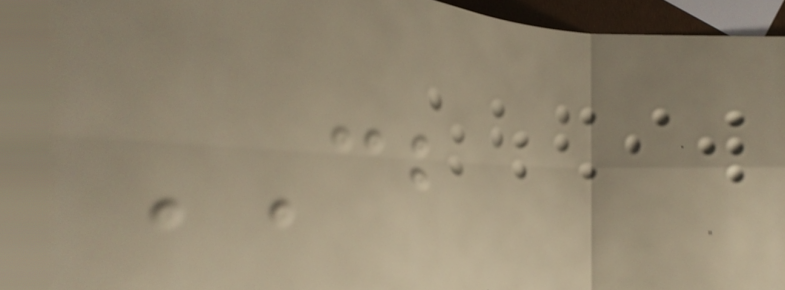CB
